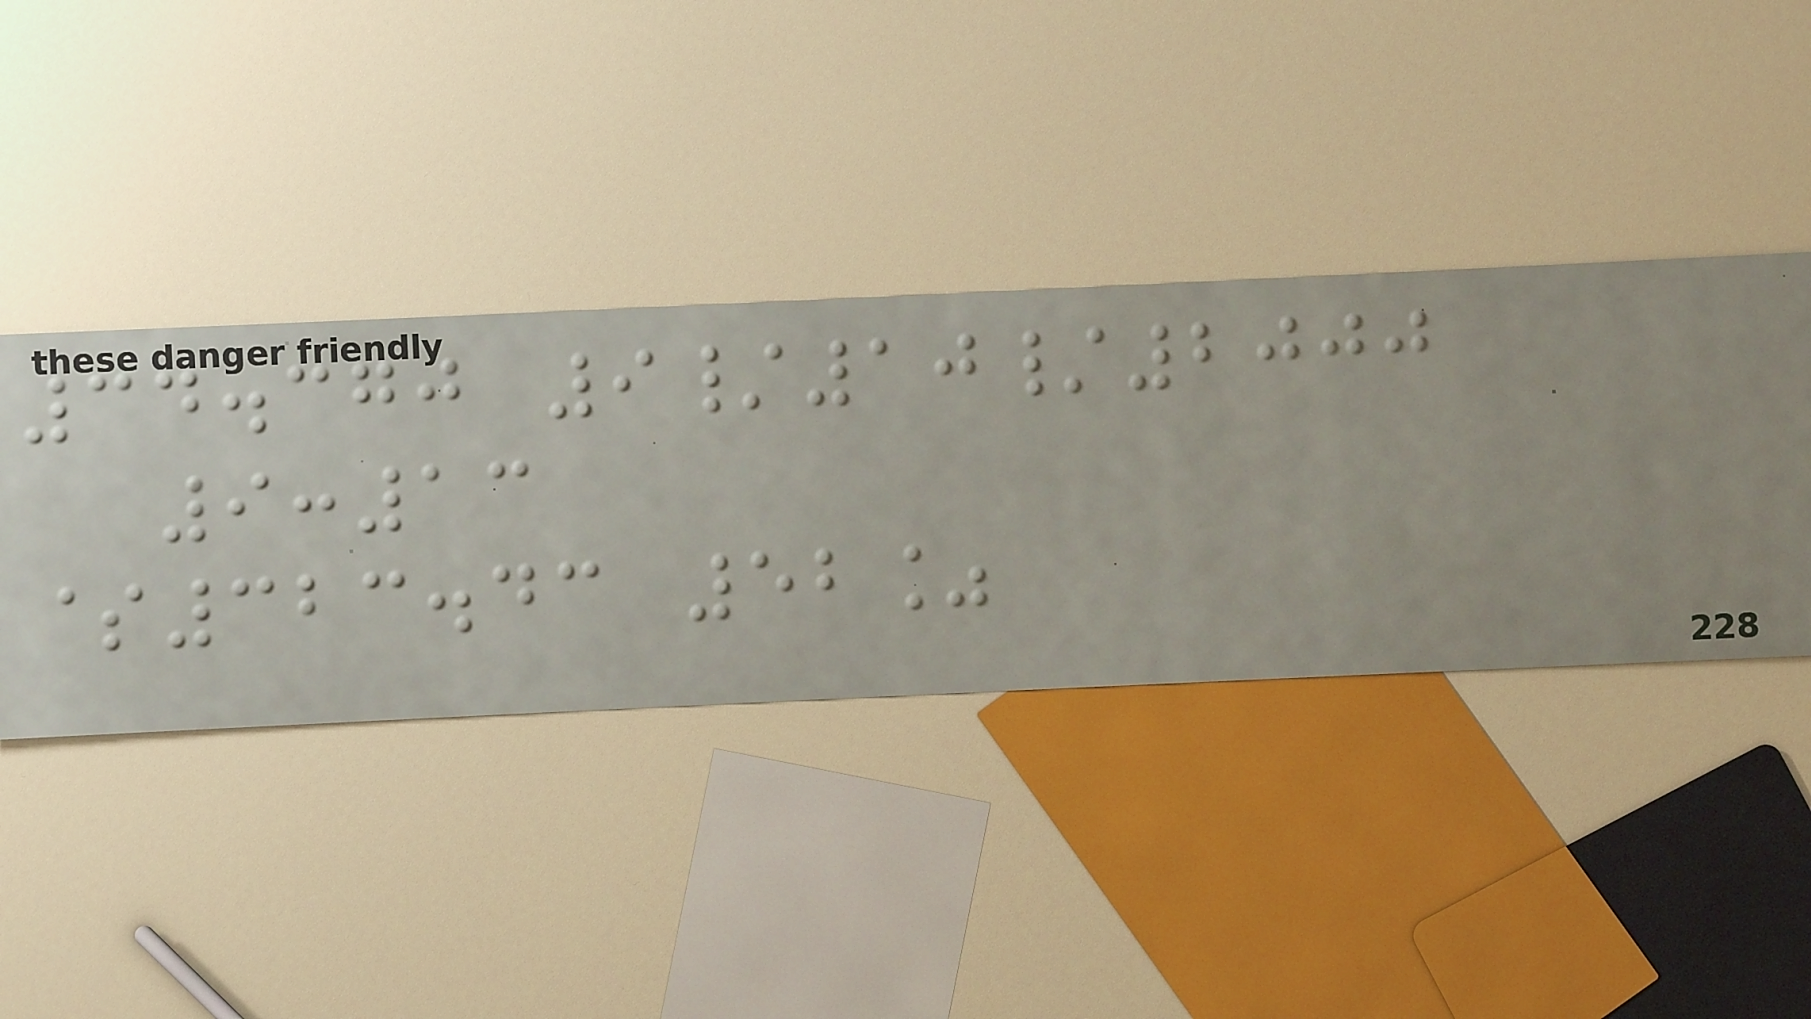34.370 9/10/2000
9:13
$323.43 52%
